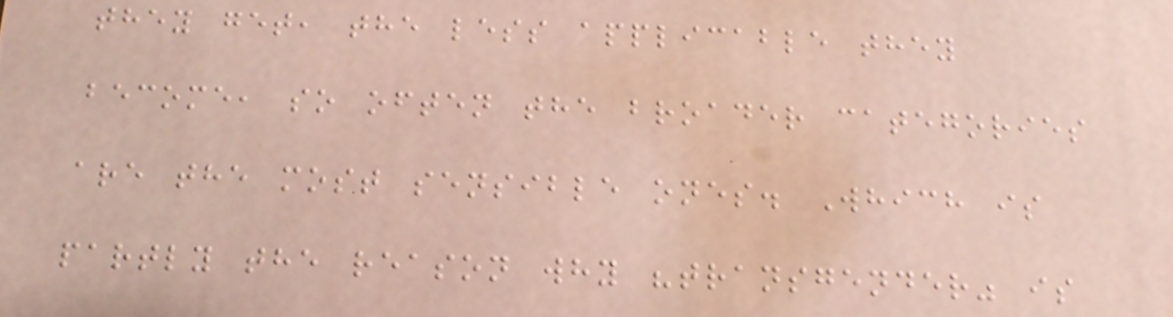they get, the less applicable they
become, so often the broader categories
are the most sensible ones. Which is
partly the reason why "transgender" is
